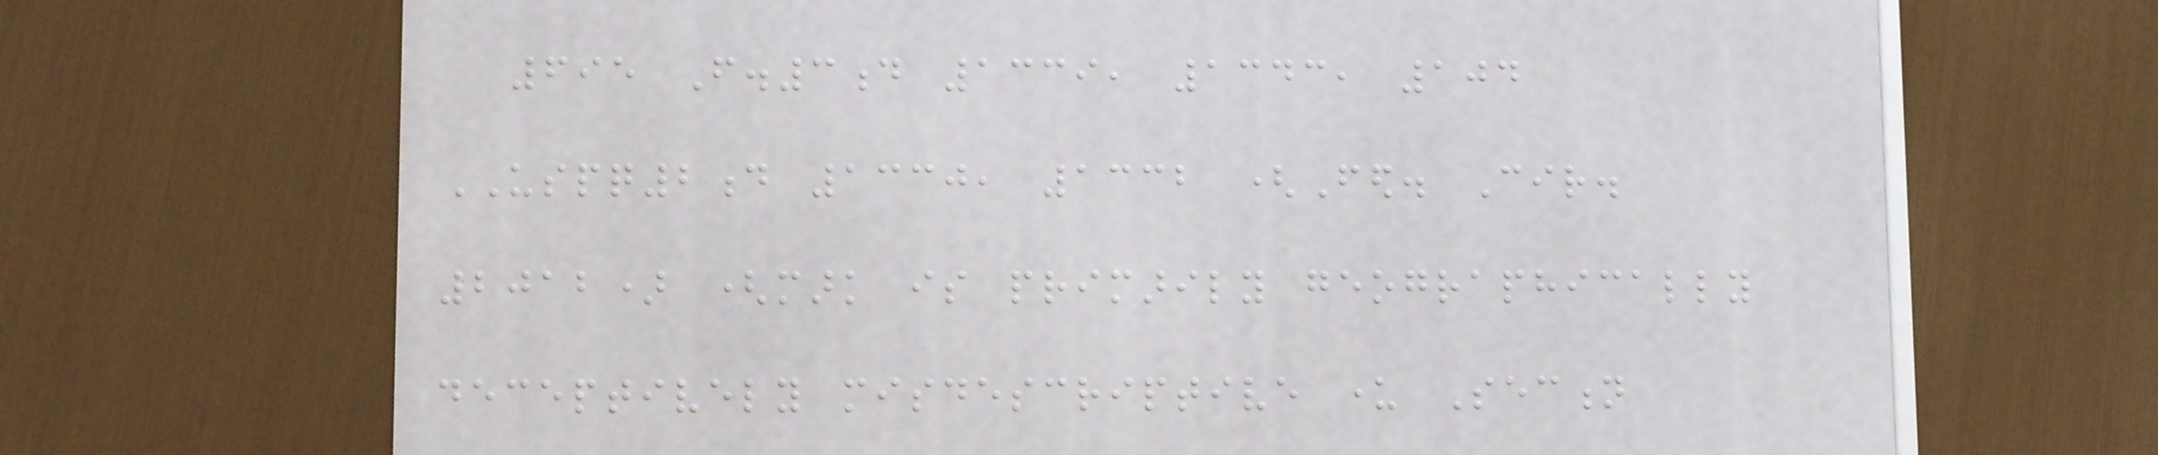695 F.3d 1339, 1343, 104
USPQ2d 1330, 1332 (Fed. Cir.
2012) (mark is primarily geographically
deceptively misdescriptive under Section
